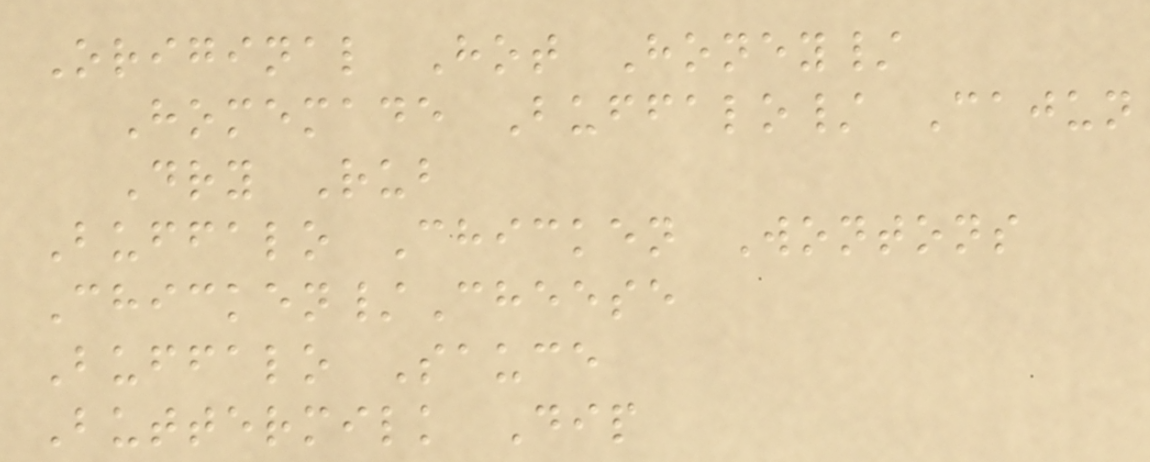Original Hot Honey/
Homemade Buffalo/ Cajun
Dry Rub
Buffalo Chicken Wontons
Chicken/Cheese
Buffalo Sauce
Buttermilk Dip
